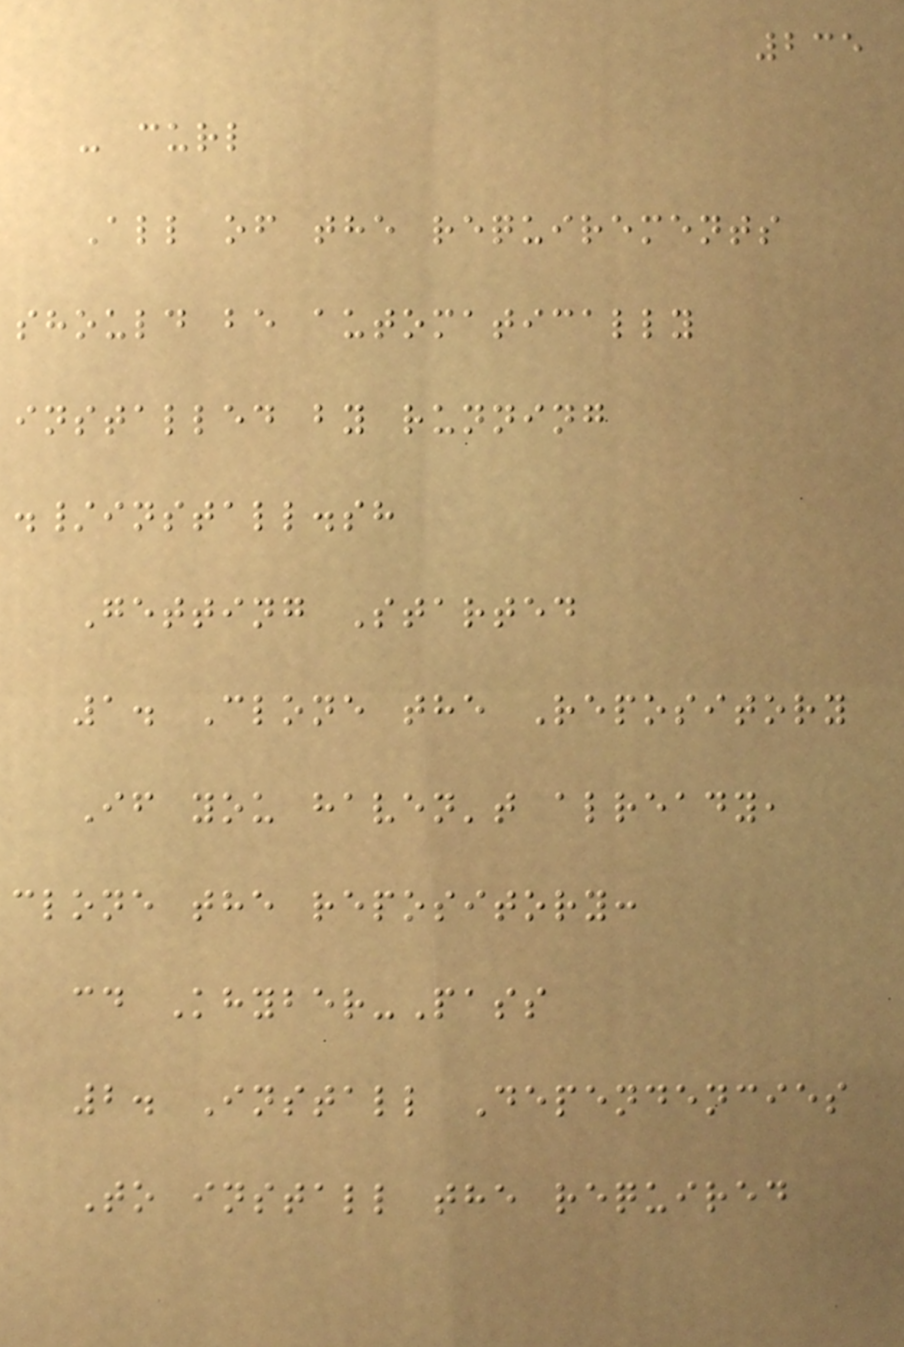235
- curl
All of the requirements
should be automatically
installed by running
./install.sh
Getting Started
1. Clone the Repository
If you haven't already,
clone the repository:
cd Khyber-Pass
2. Install Dependencies
To install the required
